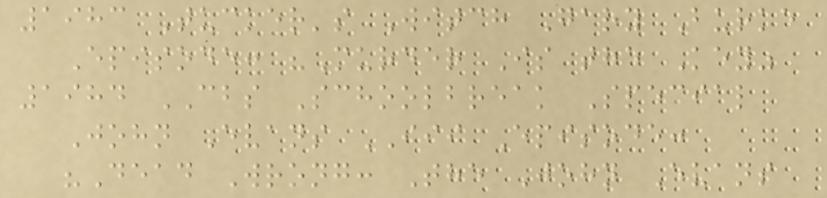1983 Tucker's Witch Gary Burke
Episode: "Murder Is the Key"
1984 CBS Schoolbreak Special
John Evans III Episode:
"Dead Wrong: The John Evans
